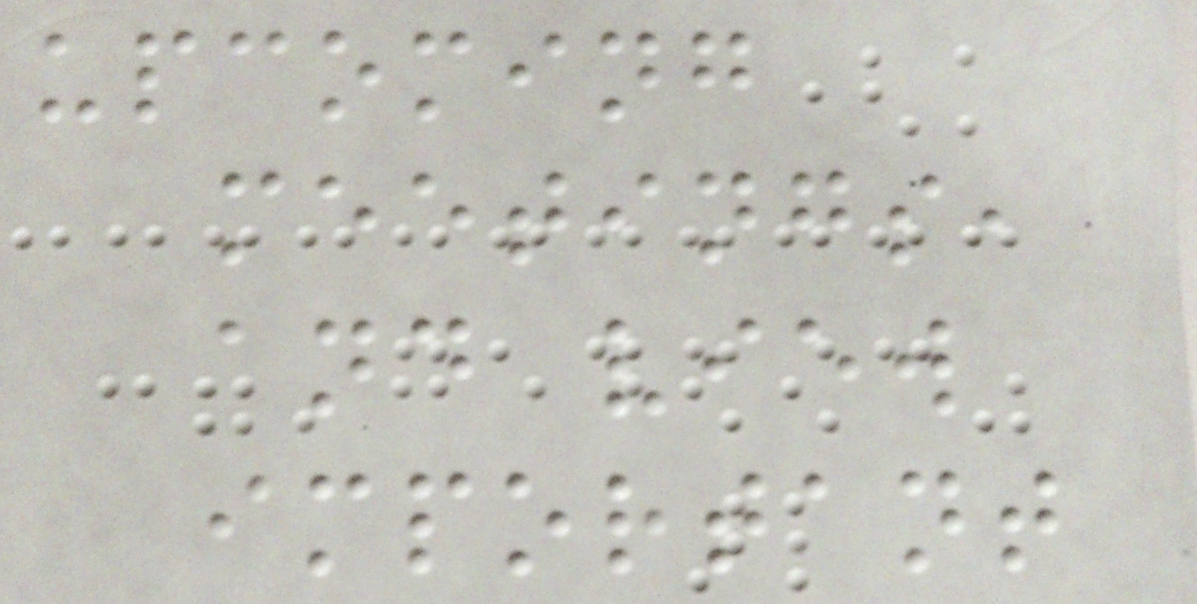upcoming
meetings,
and view
important
